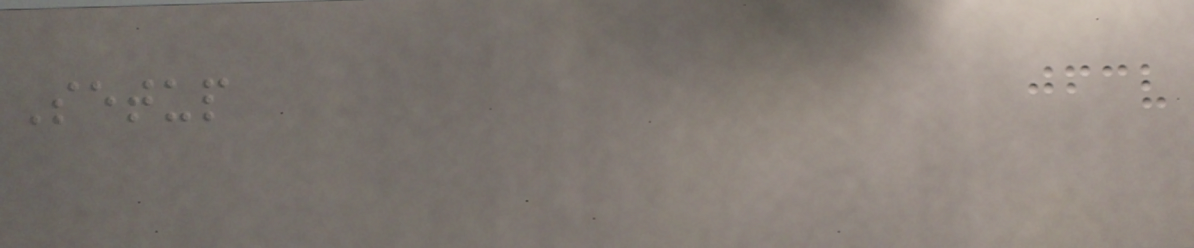Setup
